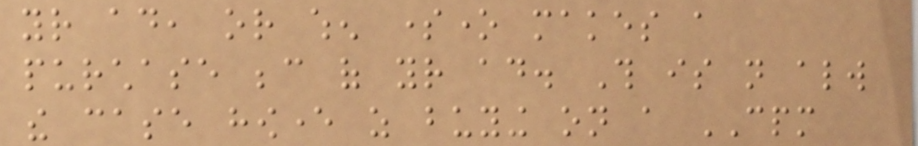your ad, or when someone makes a
purchase because of your ad. This is not always
the case however as buying on a CPM
